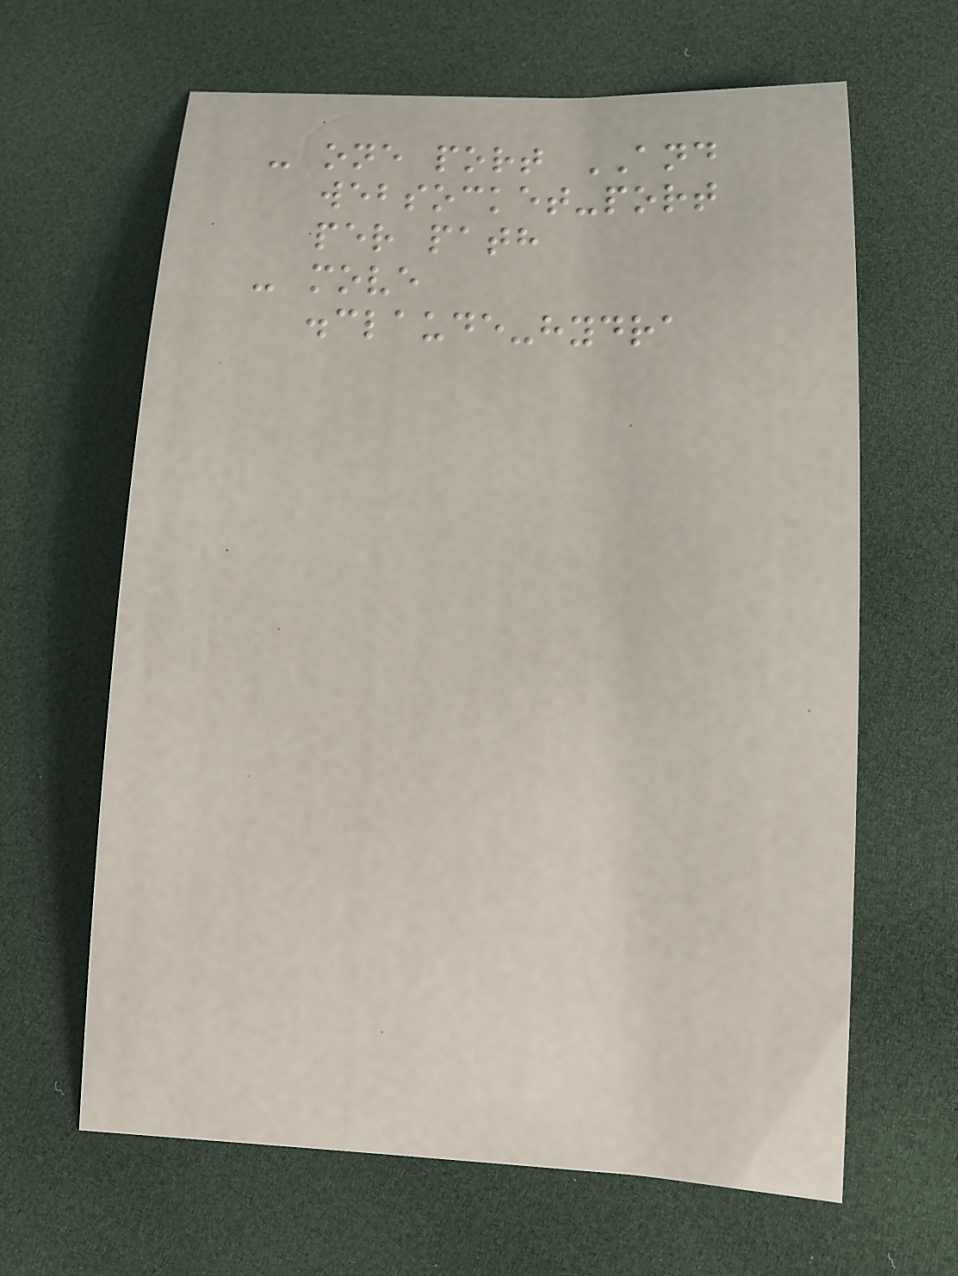- one port AND
websocket-port
per path
- move
.claude-hydra
